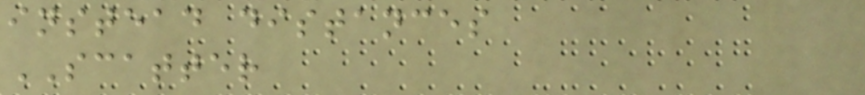instead distances
SCATTER
